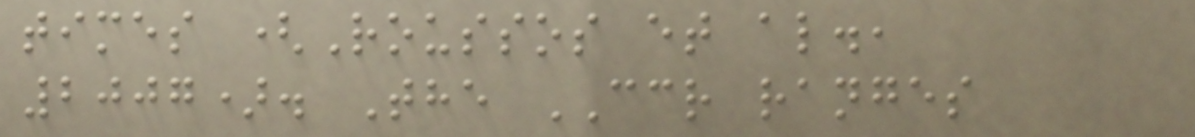times (Roussos et al.,
2007). The CCR ranges
